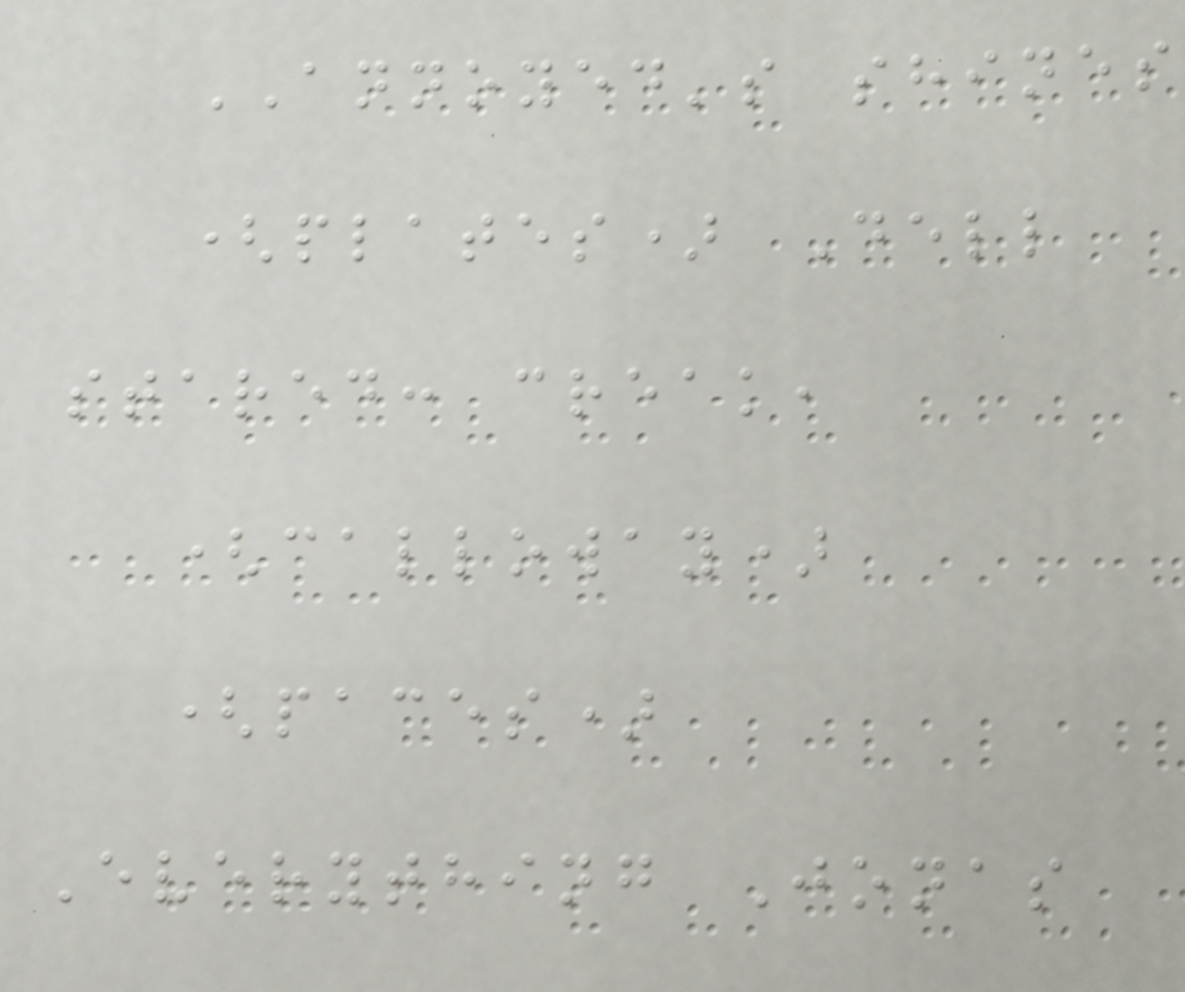ANNOYED's shines
(plates) Dell
stared: creak,
(calloway)
(paces)
Everything Jonas
